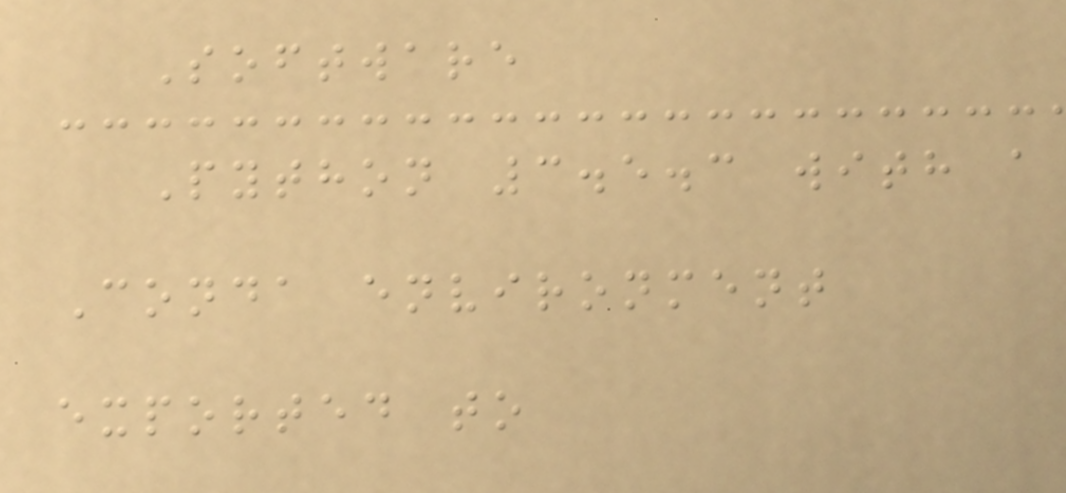Software
Python 3.5.3 with a
Conda environment
exported to
